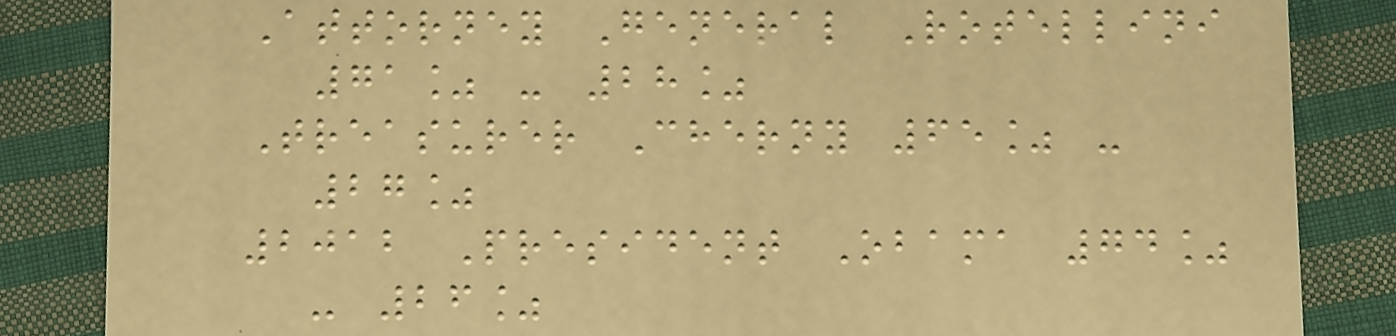Attorney General Rotellini
71% - 28%
Treasurer Cherny 65% -
27%
2012 President Obama 74%
- 26%
